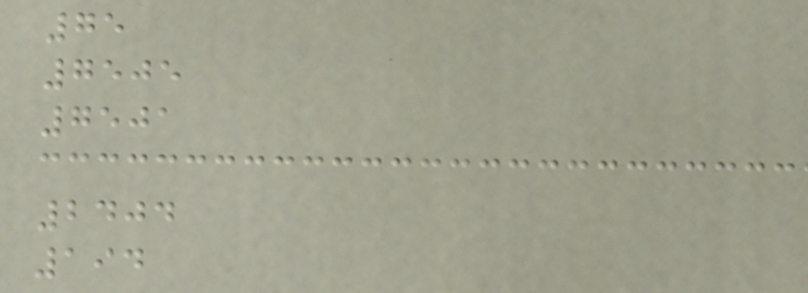75
7505
7501
2404
194
